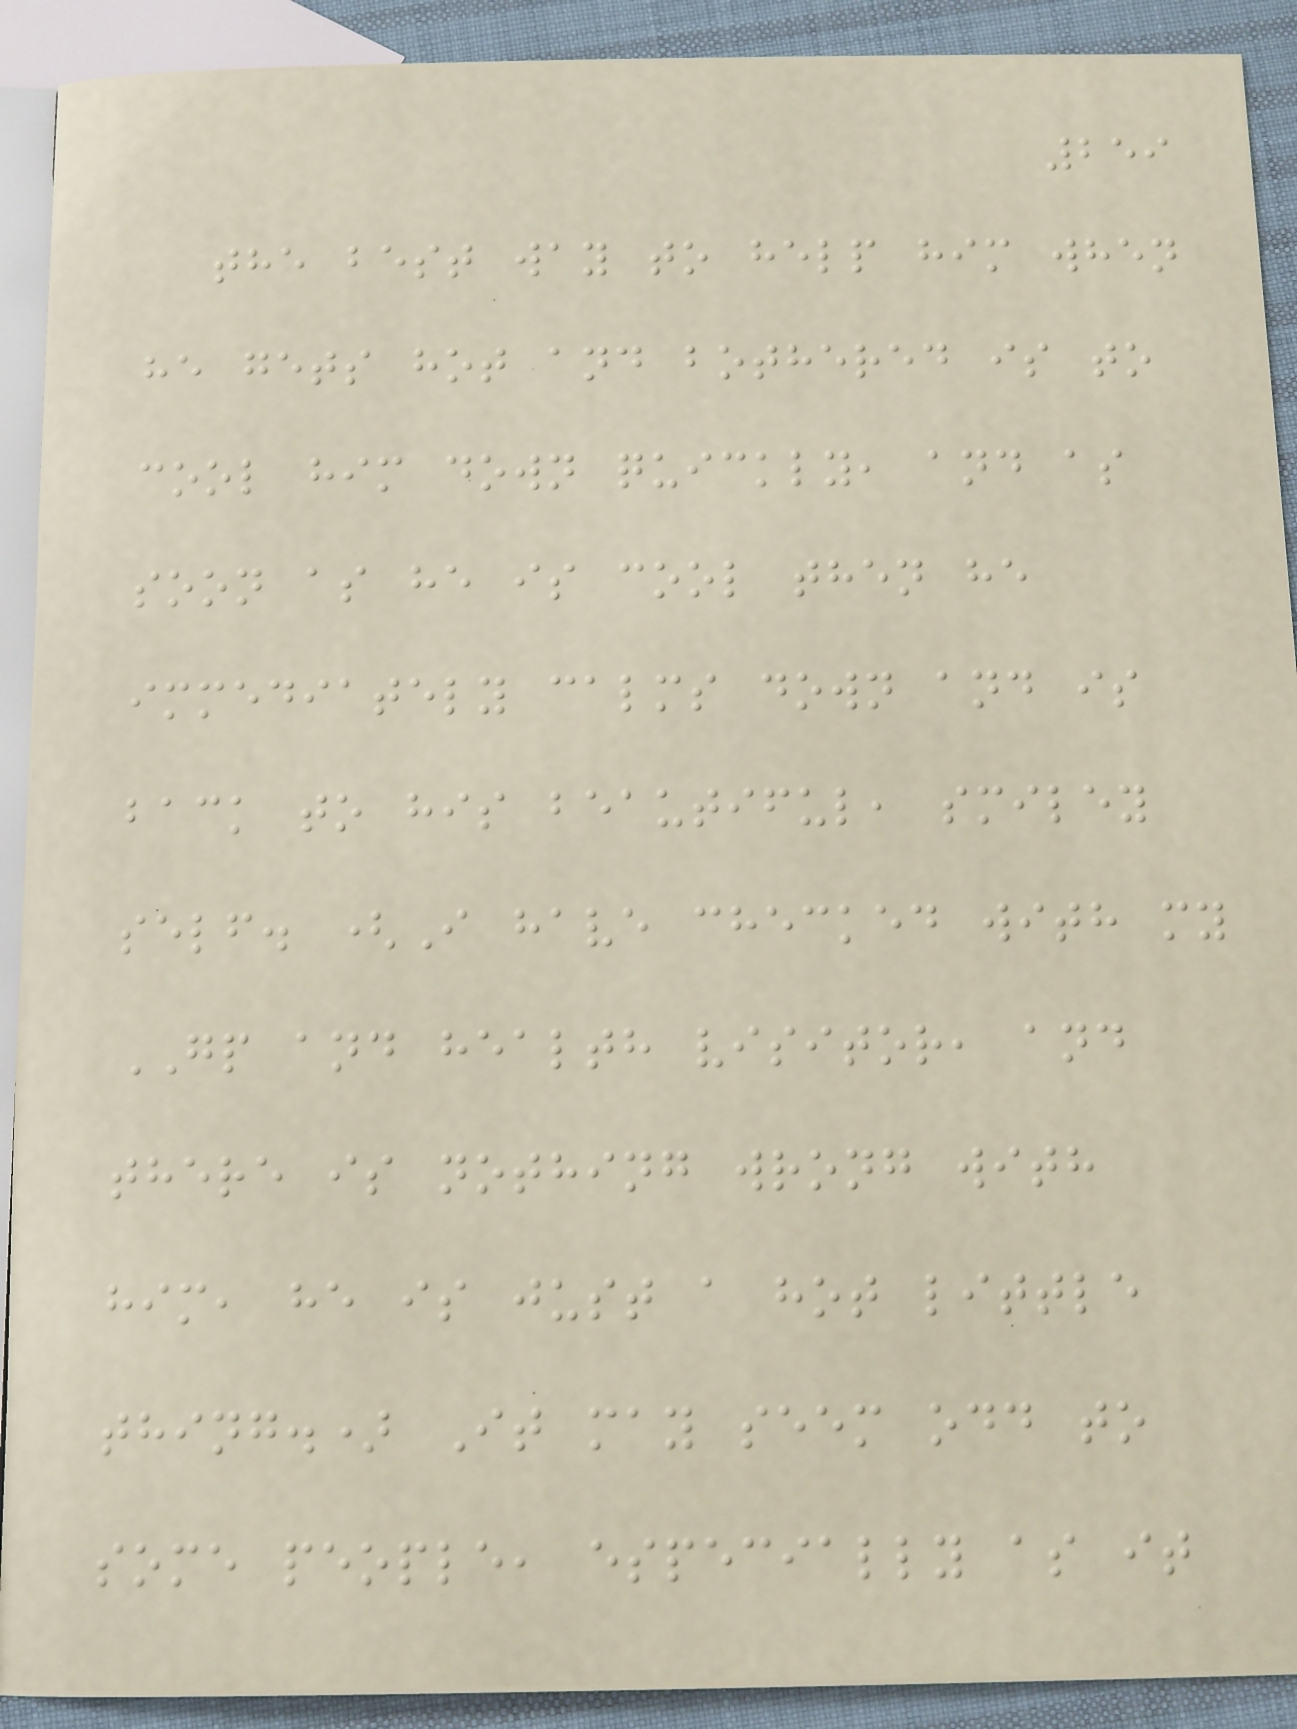259
the best way to help him when
he gets hot and bothered is to
cool him down quickly, and as
soon as he is cool then he
immediately calms down and is
back to his beautiful, smiley
self. (I have checked with my
GP and health visitor, and
there is nothing wrong with
him, he is just a hot little
thing.) It may seem odd to
some people, especially as it
